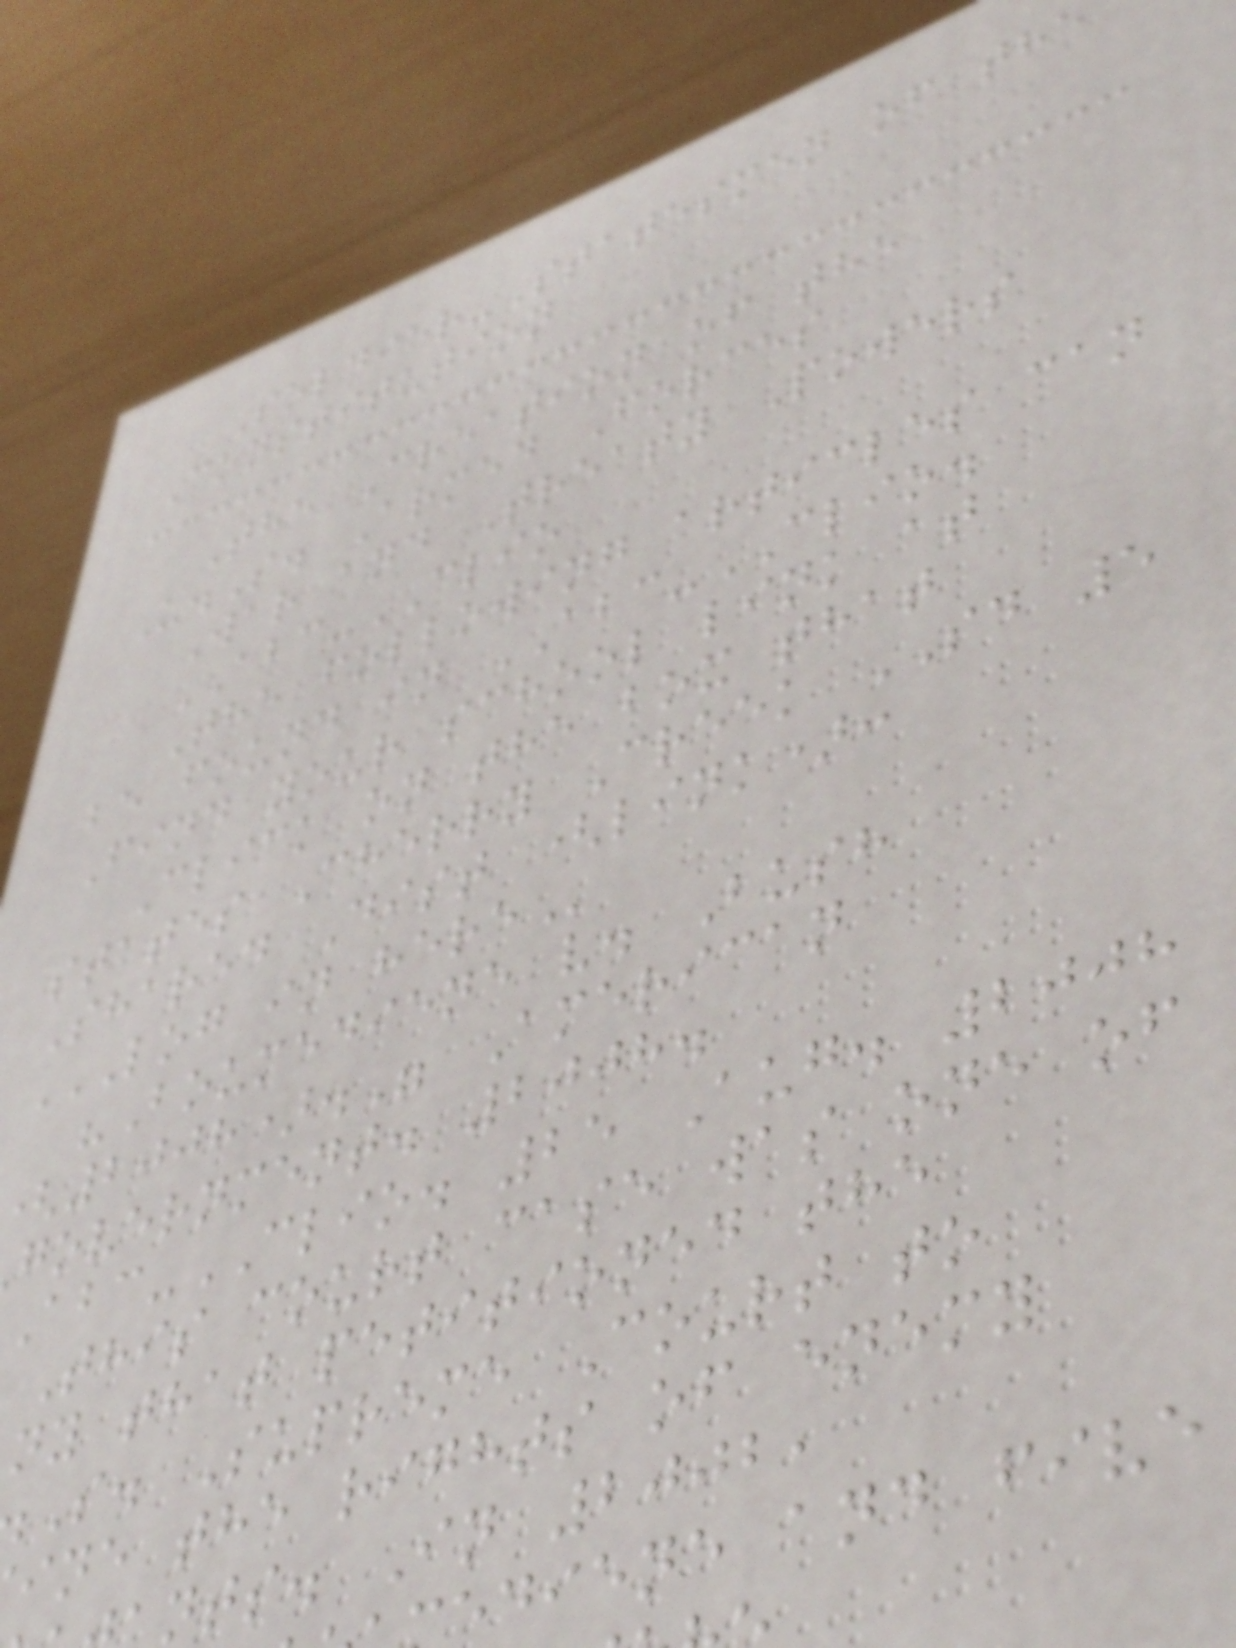Soldier-Statesmen of the
Constitution
The Creation of the
U.S. Armed Forces
War and Treaty Powers
ABC-CLIO
The following articles can
be found in ABC-CLIO.
Find your school link at
Click on the box that
states Cherry Creek SD 5
Shared Dist (link):
LOG IN HERE
"Boumediene v. Bush
2008)." American
government. 2008.
-CLIO. 25 Aug. 2008
This court case was one of
ny that petitioned the
S. Supreme Court to
ine the rights of enemy
nts. In 2002,
ediene and five
